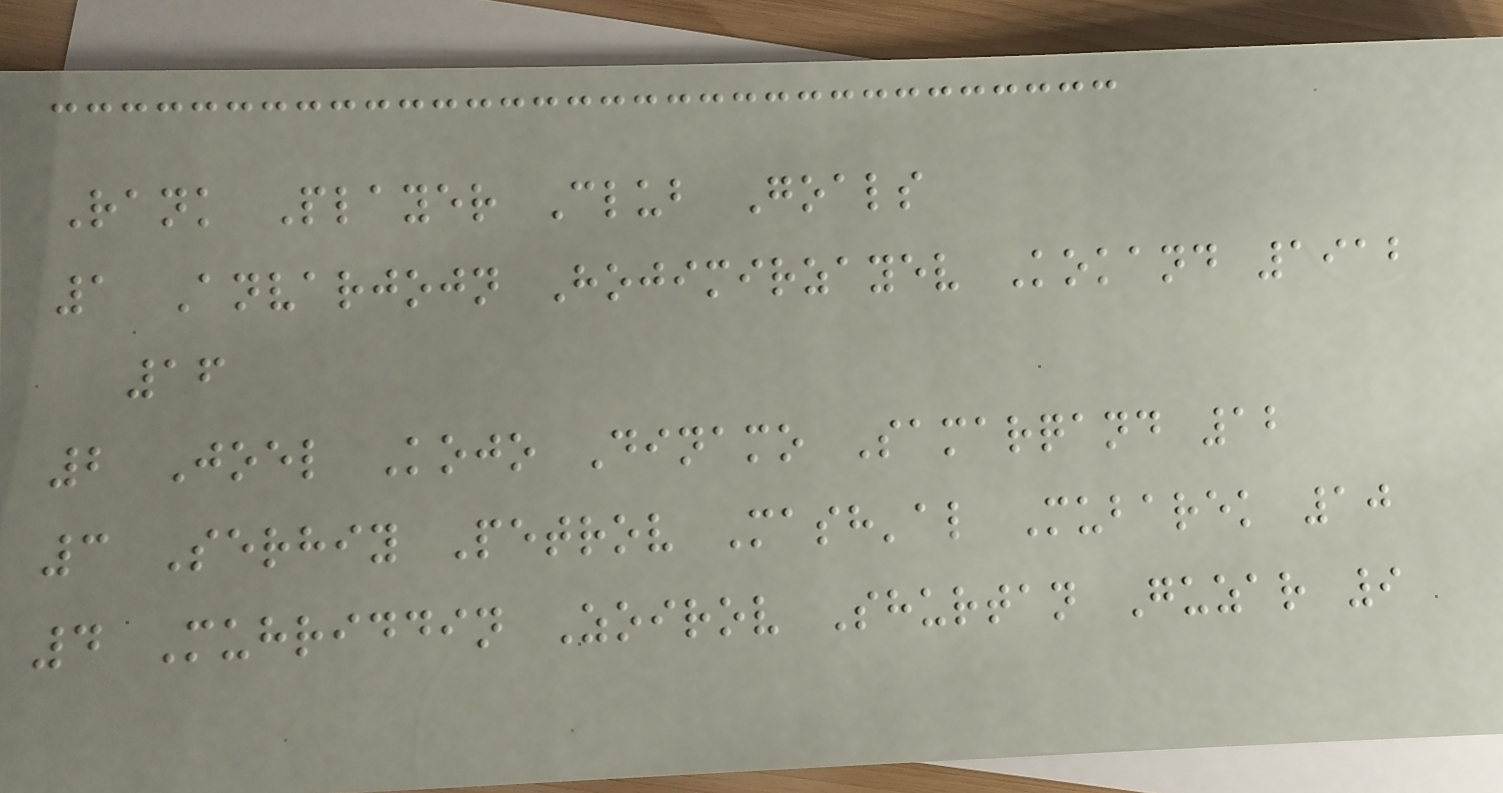Rank Player Club Goals
1 Anvarjojn Hojimirzayev Kokand 1912
16
2 Joel Kojo Dinamo Samarqand 12
3 Serhiy Petrov Mash'al Mubarek 10
4 Muhriddin Zoirov Shurtan Guzar 9
